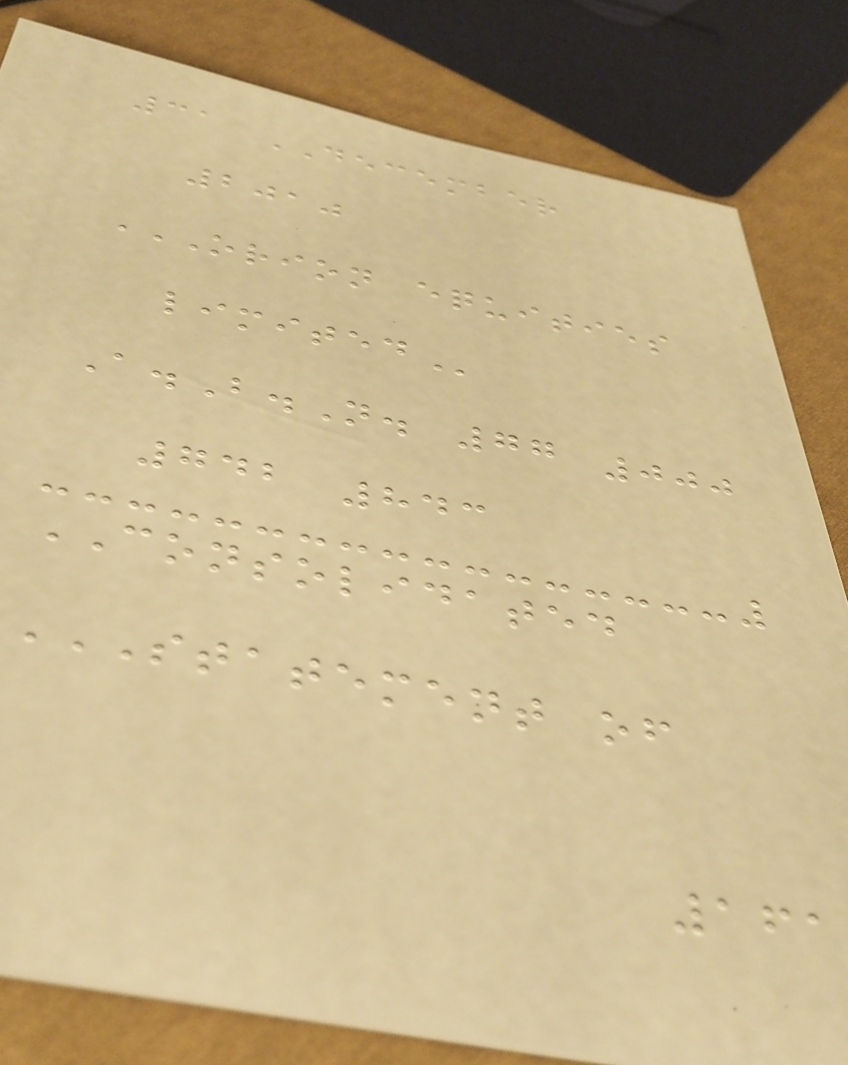31 DECEMBER
2010
ORION EQUITIES
LIMITED
A.B.N. 77 000
742 843
CONSOLIDATED
STATEMENT OF
161
